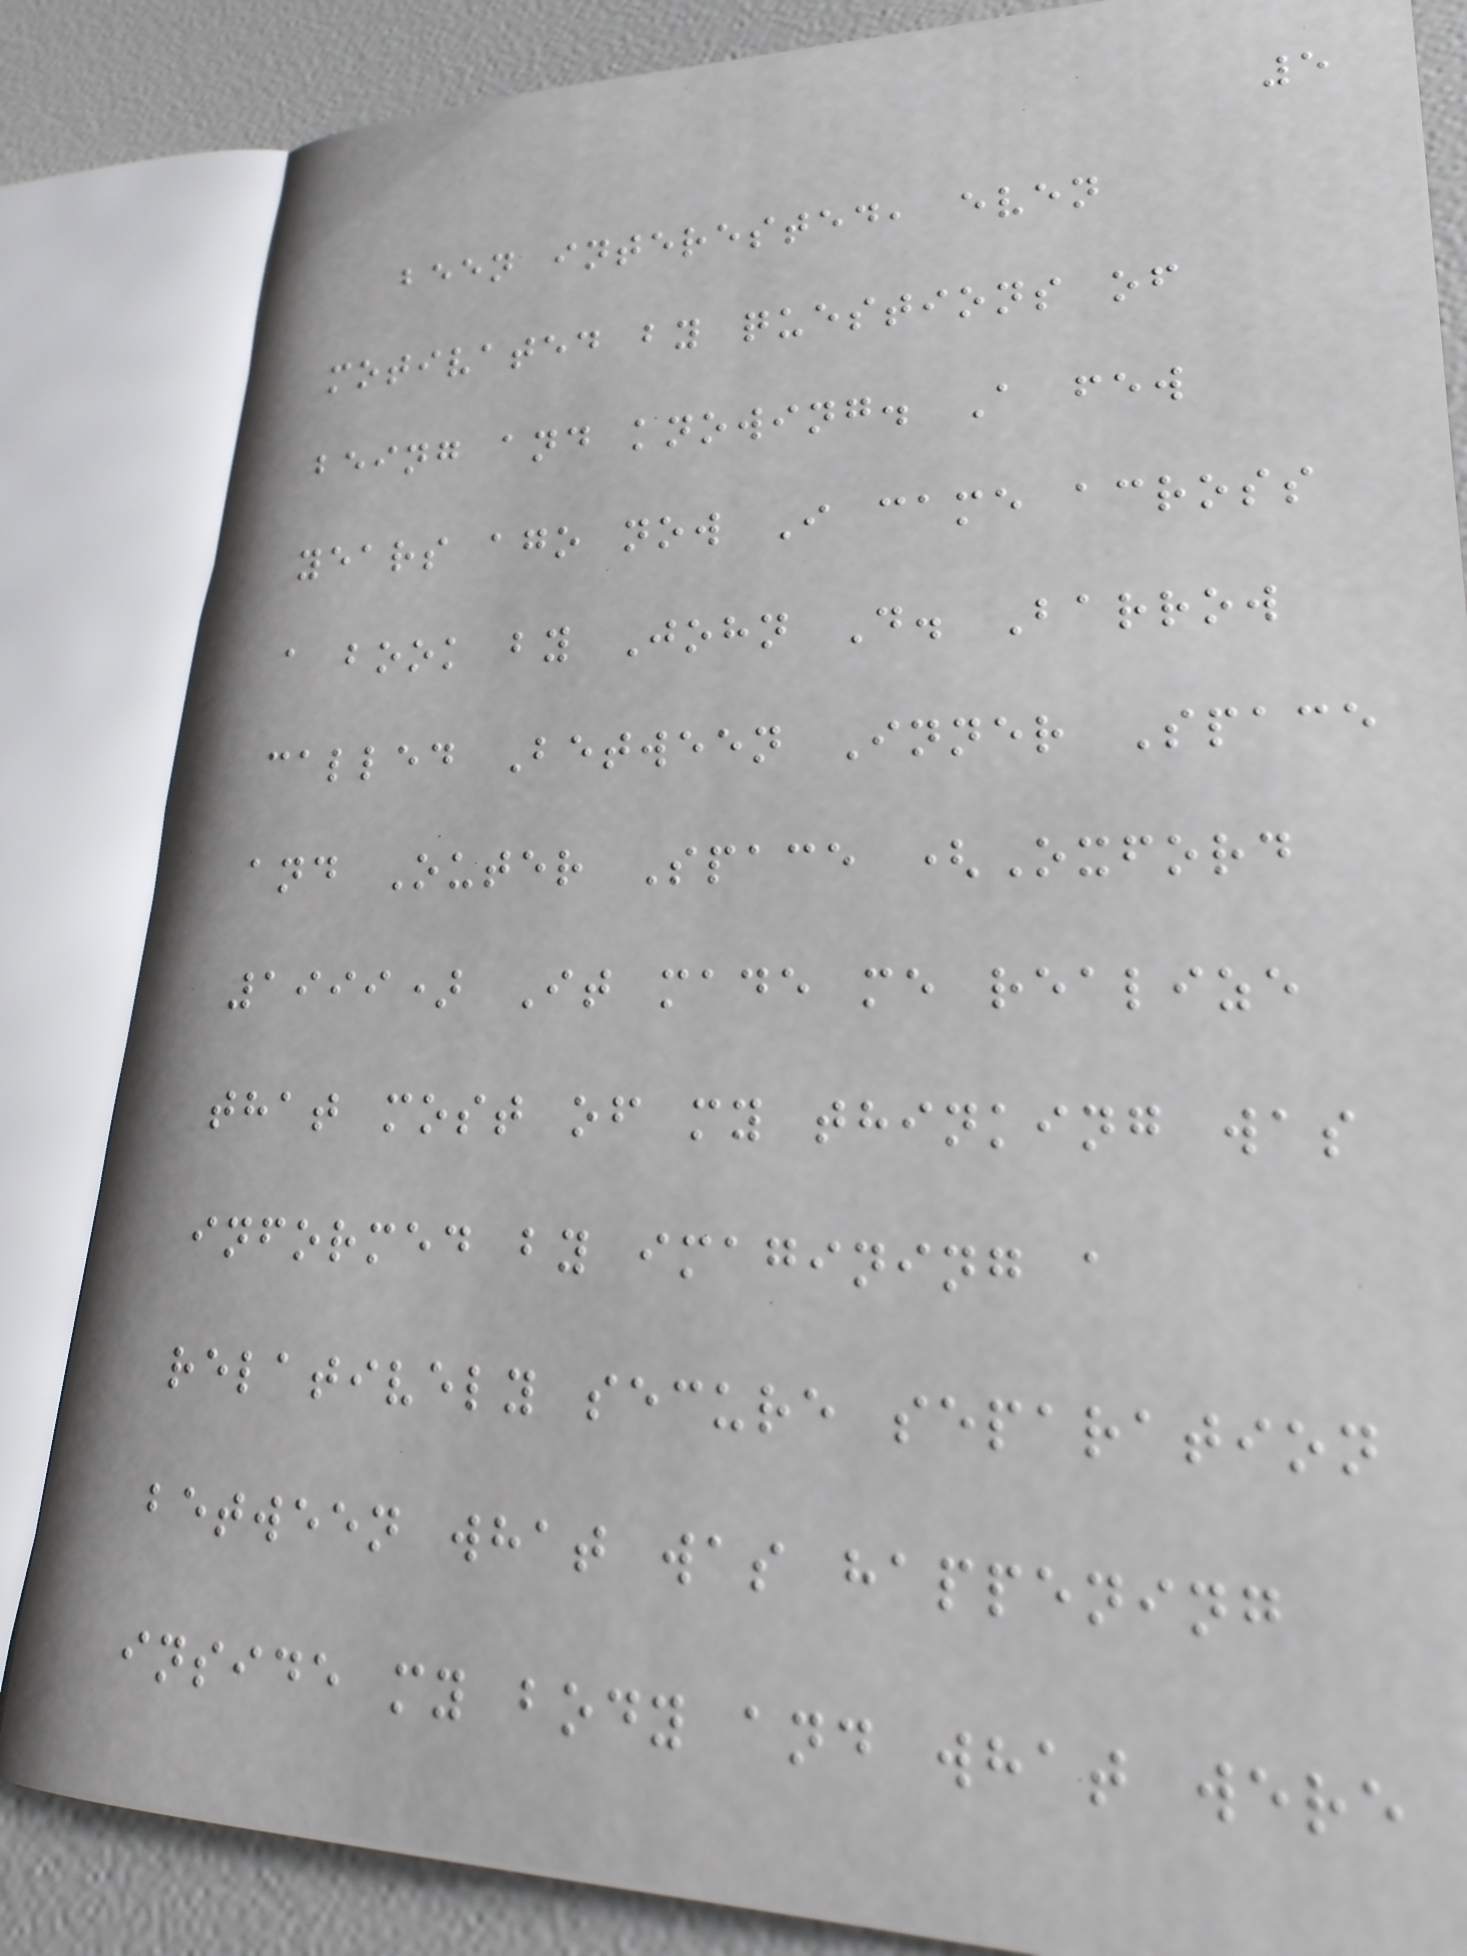5
been interested, even
motivated by questions of
being and knowing. A few
years ago now I came across
a book by John D. Barrow
called Between Inner Space
and Outer Space (Oxford
1999) It made me realize
that most of my thinking was
informed by imagining a
relatively secure separation
between what was happening
inside my body and what were
